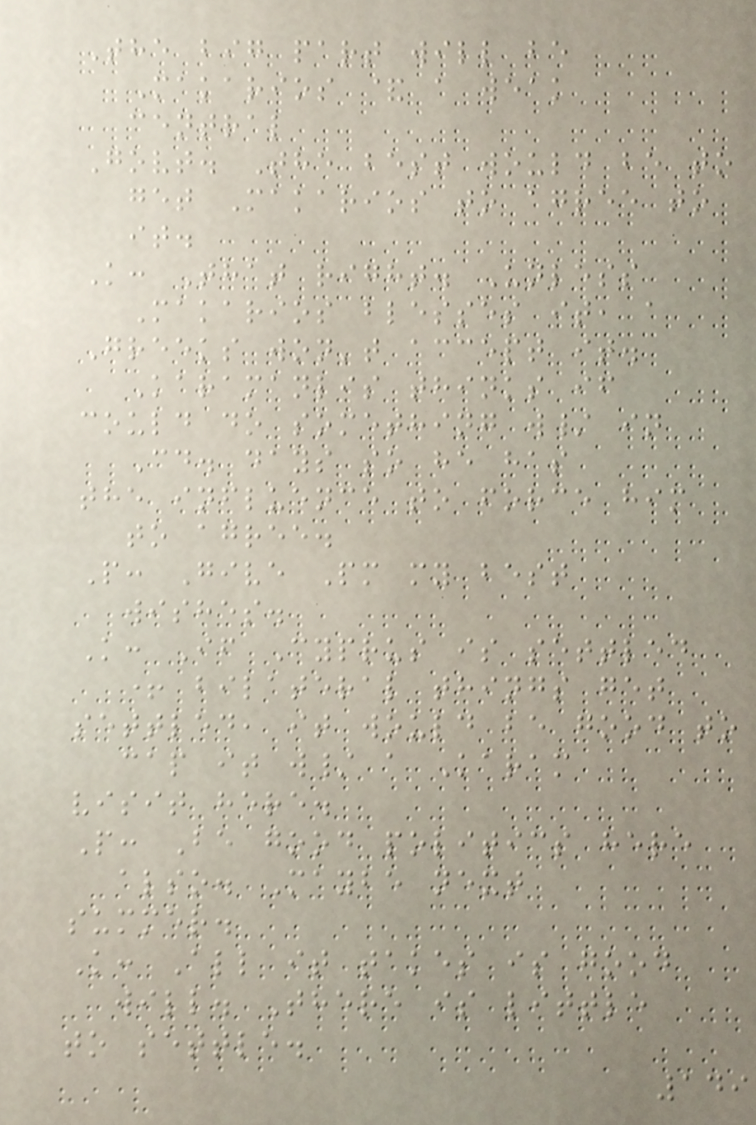The big part will be
Makarios & a weak
central
Govt. The best would be to
get Makarios to agree to
it.
K: That right. Unless
Makarios blesses it, a
Greeks won't accept it.
Karamanlis thinks if
could do something w/ in
Cd. days so he has
the influence to force him
to agree.
P: Give Pm my best
wishes.
K: If Cyprus is settled
+ bilateral things get
settled, it would be good to
cap it w/ a Karam
visit here.
P: Be good politics here
also. Maybe next
summer.
K: All it takes is good
will. There is little
to settle.
149
